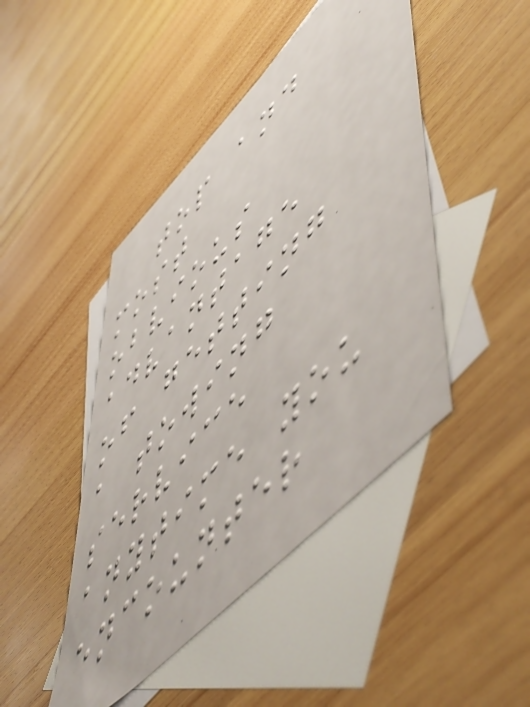top and
most
obvious
advantage
of getting
a towing
service
anytime you
encounter
